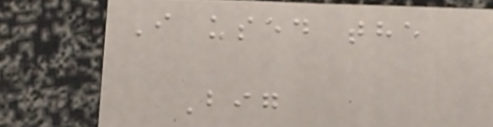I used the
Big
